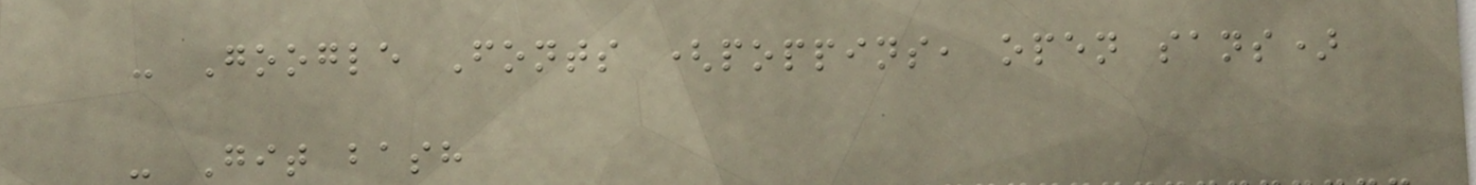- Google Fonts (poppins, open sans)
- Git bash
